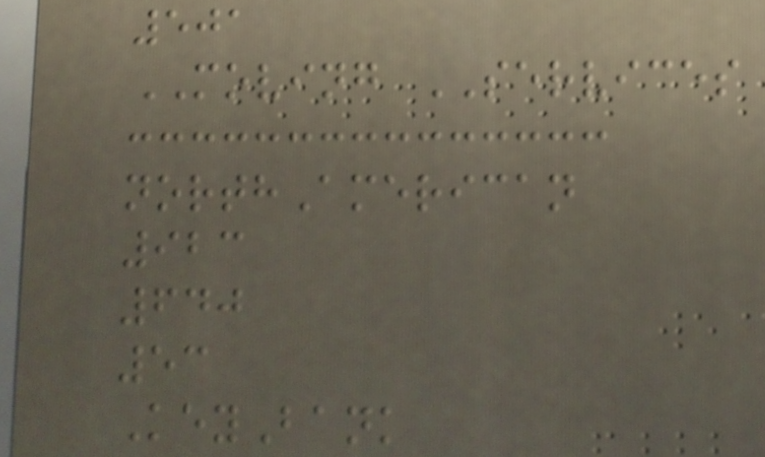501
MOVING SERVICES
northAmerican
923
640
53
KeyBank
